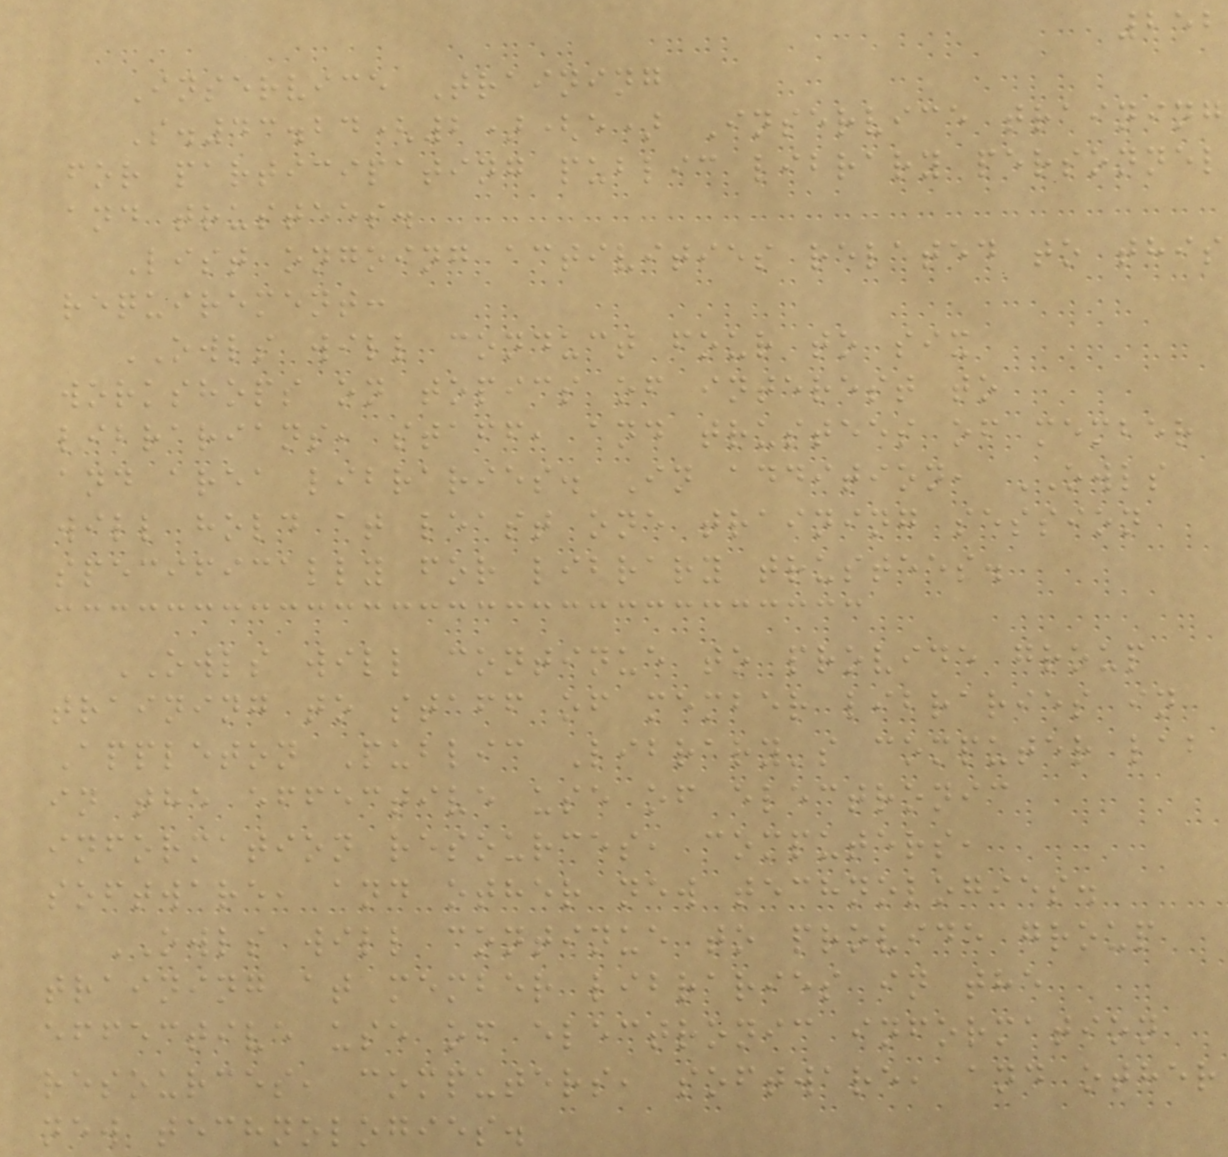252
Inservice Training
S.43.24(2)(e) Inservice training
for participating public library personnel
and trustees.
List ongoing activities related to this
requirement:
OWLS will conduct four to six
workshops on topics of interest to
librarians, staff, and trustees of member
and area libraries. In addition, OWLS
will hold at least one training session
specifically for library trustees.
OWLS will continue to provide group
training to staff of member libraries in
Appleton Public Library's computer lab
in the effective use of electronic
information resources, computers,
software, and other new technologies.
OWLS will continue to provide group
training at member libraries in the
effective use of electronic information
resources, computers, software, and other
new technologies.
